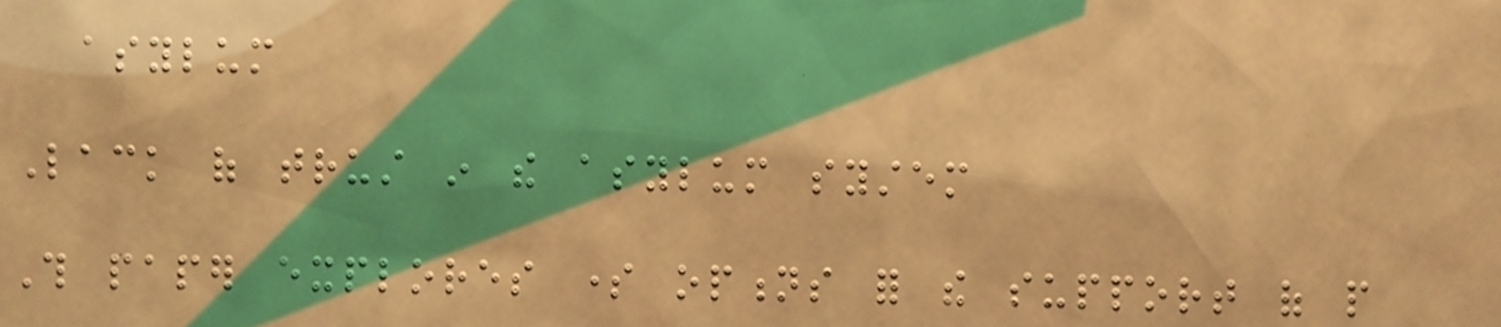asylum
Lack of trust in the asylum system
This paper explores some options for the support of people
